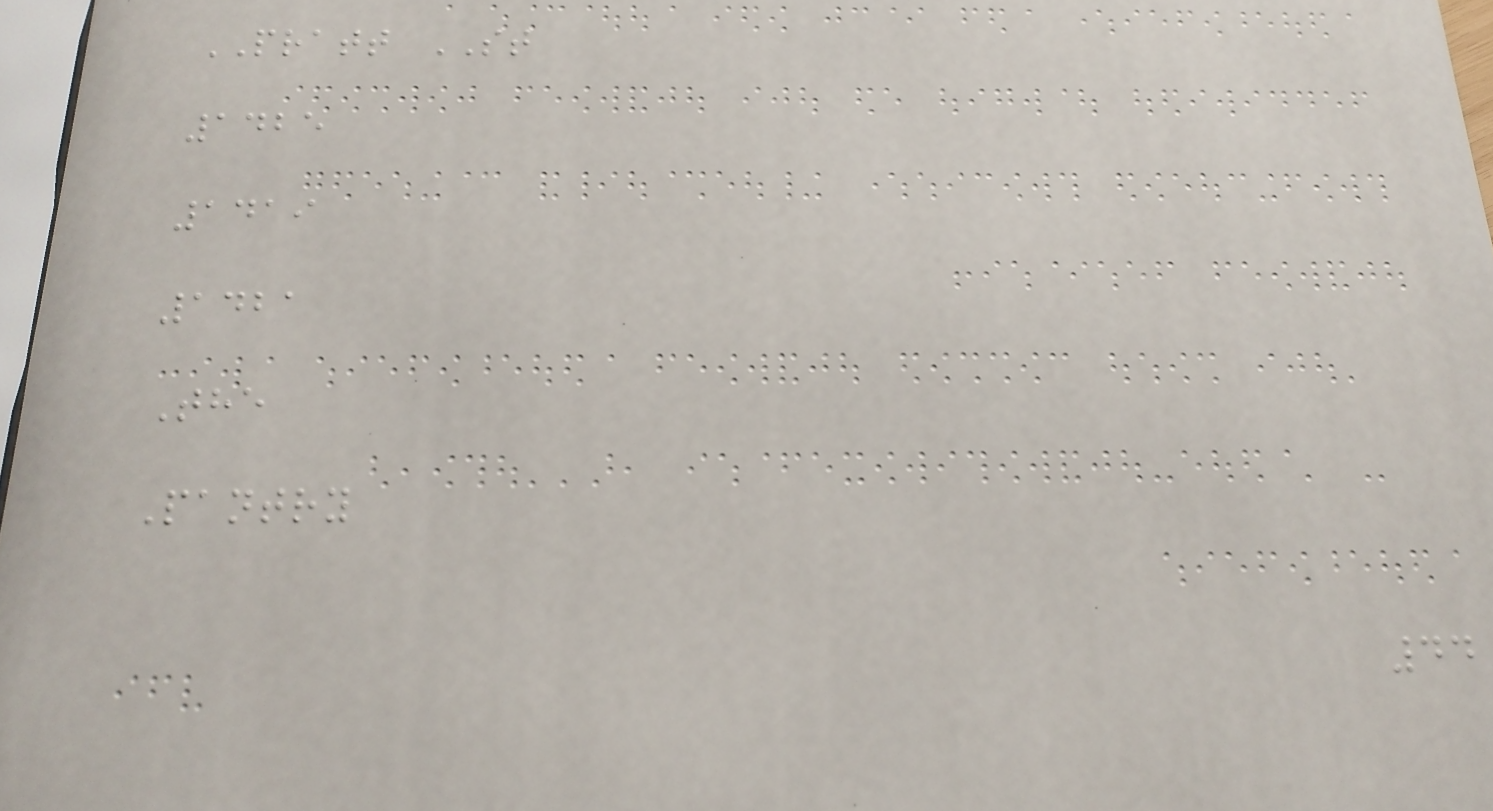PRATT ST
1425
1419
1421
The
Pantry
44
